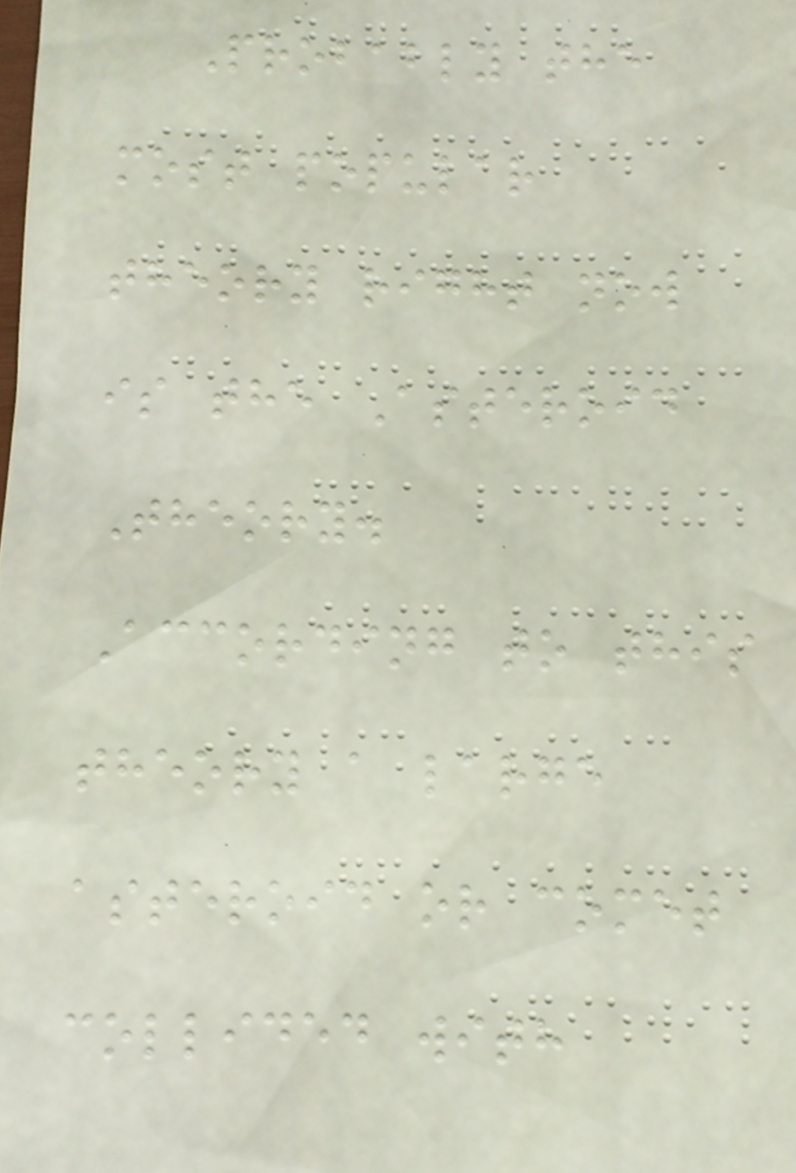Probably the
most popular
theory right now
is the Asteroid
Theory.
According to this
theory a large
asteroid or comet
collided with
